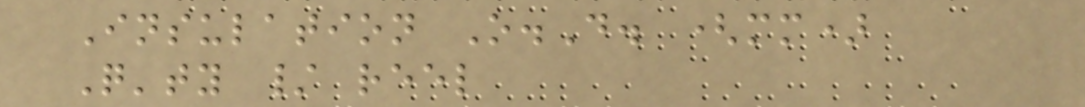Insulation O.D. (mm)
Q'ty / reel
